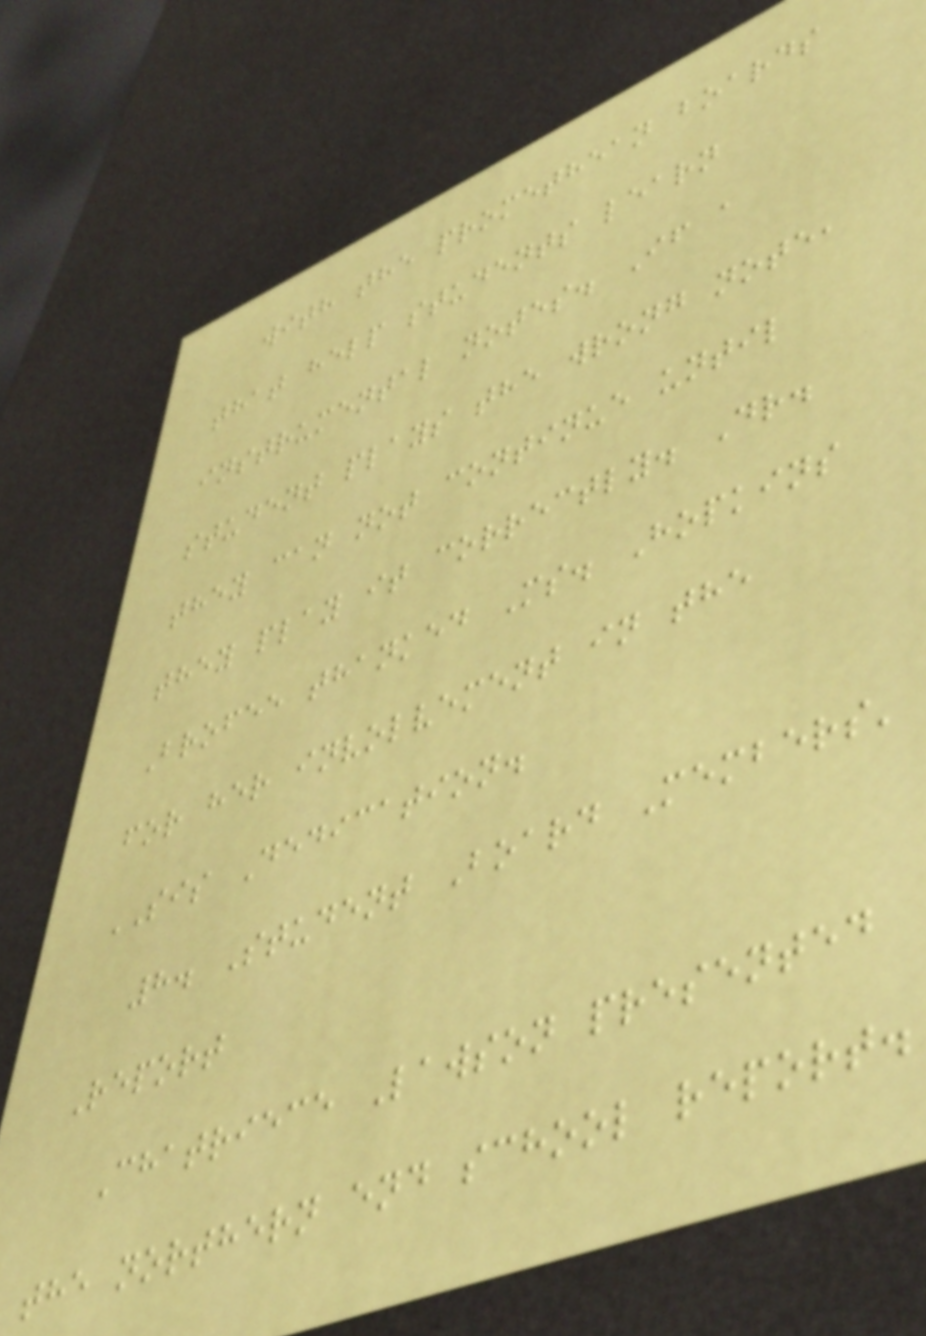with the promethean boards
that help students learn
instrumental notes. If a
student plays the wrong note,
they can not continue until
they play it correctly. Dr.
Brofee thanked Ms. Hopkins
for her involvement in the
SIS Dedication.
8. Student Board Members'
Report
Chatriece Lawson presented
the northern end school report.
